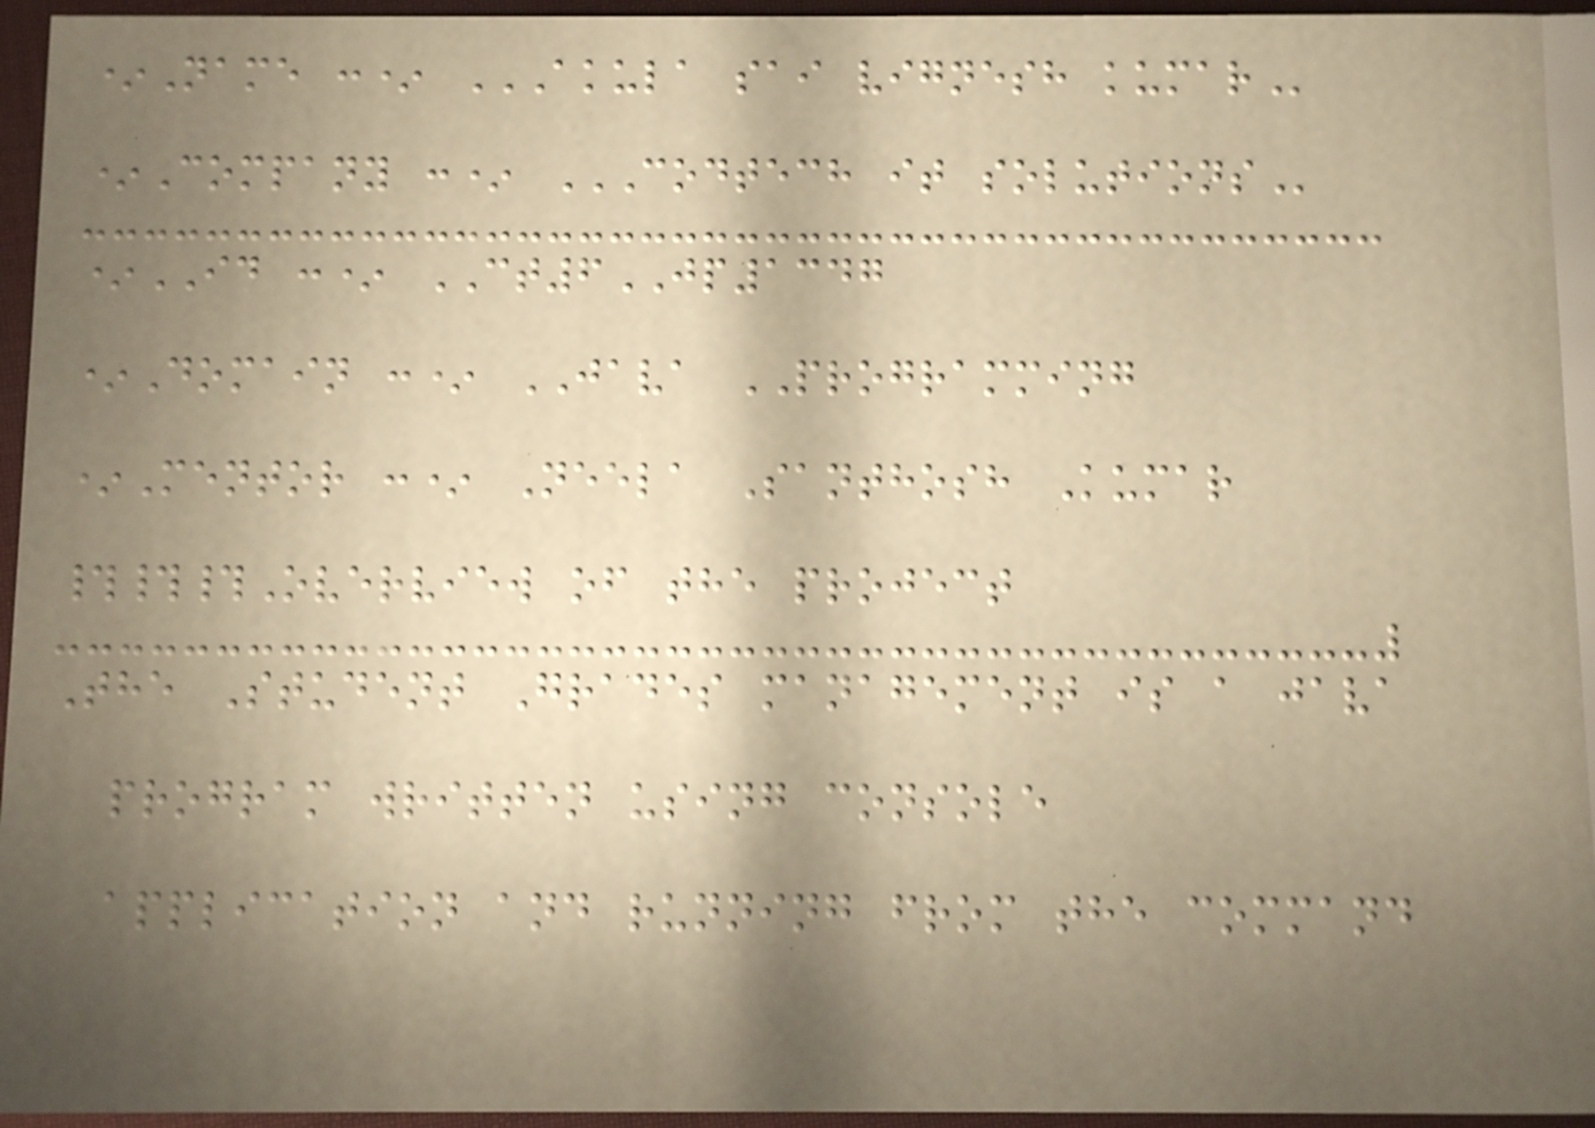*Name :* AKULA SAI VIGNESH KUMAR
*Company :* CODTECH IT SOLUTIONS
*ID :* CT6JP1347
*Domain :* JAVA PROGRAMMING
*Mentor :* Neela Santhosh Kumar
###Overview of the project
The Student Grades management is a java
program written using console
application and running from the command
